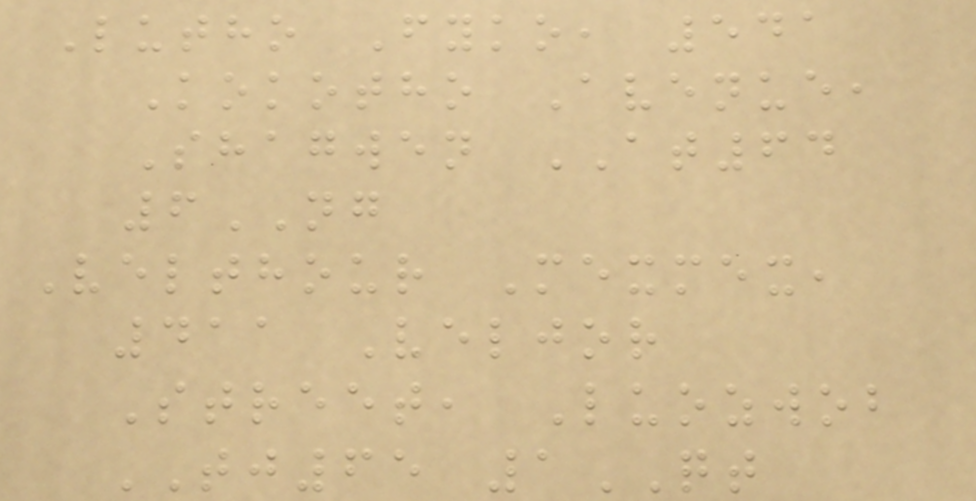Lutho Fyko, 541
Kokotho Avenue,
Shagwen AT64
6NG
Velthour Mexmex,
411 Veljor
Street, Luozwob
TJ65 1QT
